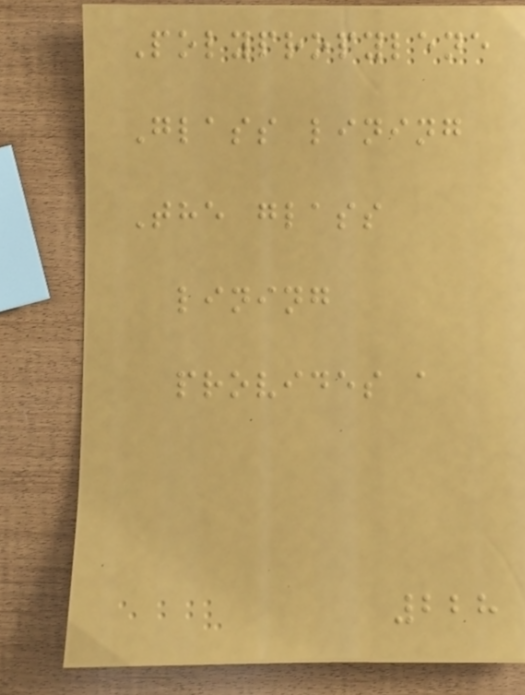Polypropylene
Glass lining
The glass
lining
provides a
228
